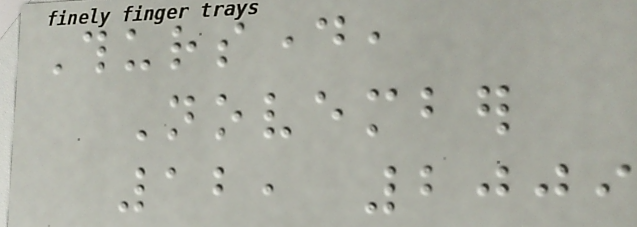Thursday,
November
12, 2009
